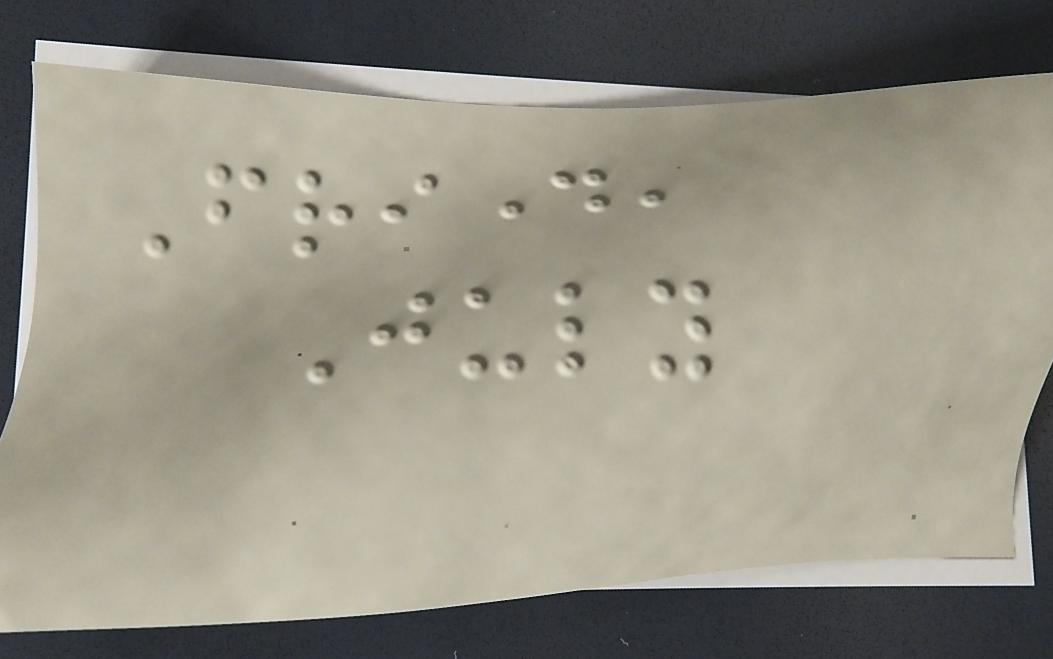Friday,
July
